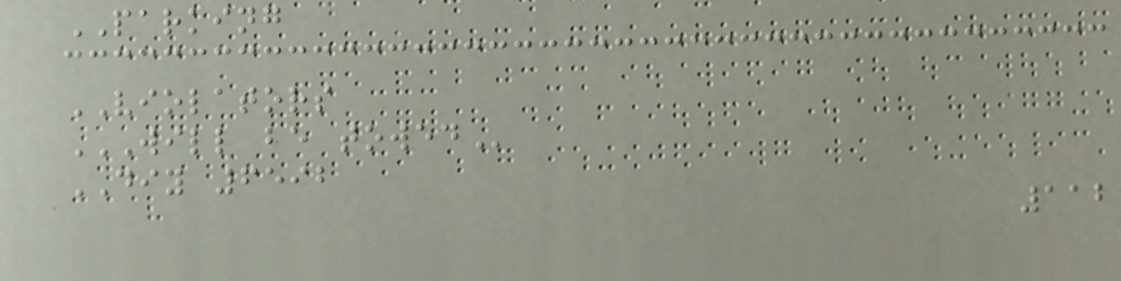PARKING
VIOLATORS
WILL BE TOWED
DIY 6592
112
